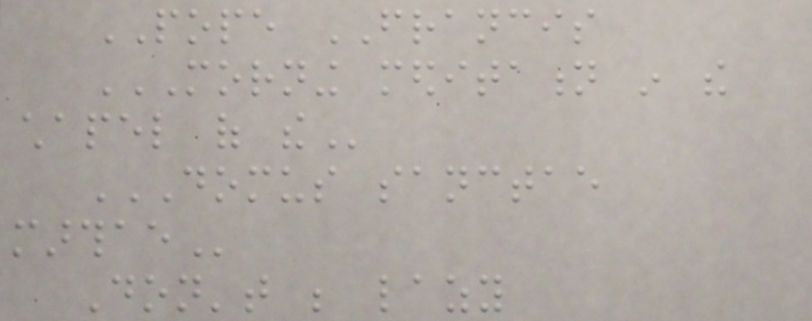POPE FRANCIS
MORNING MEDITATION IN THE
CHAPEL OF THE
DOMUS SANCTAE
MARTHAE
Don't be lazy
